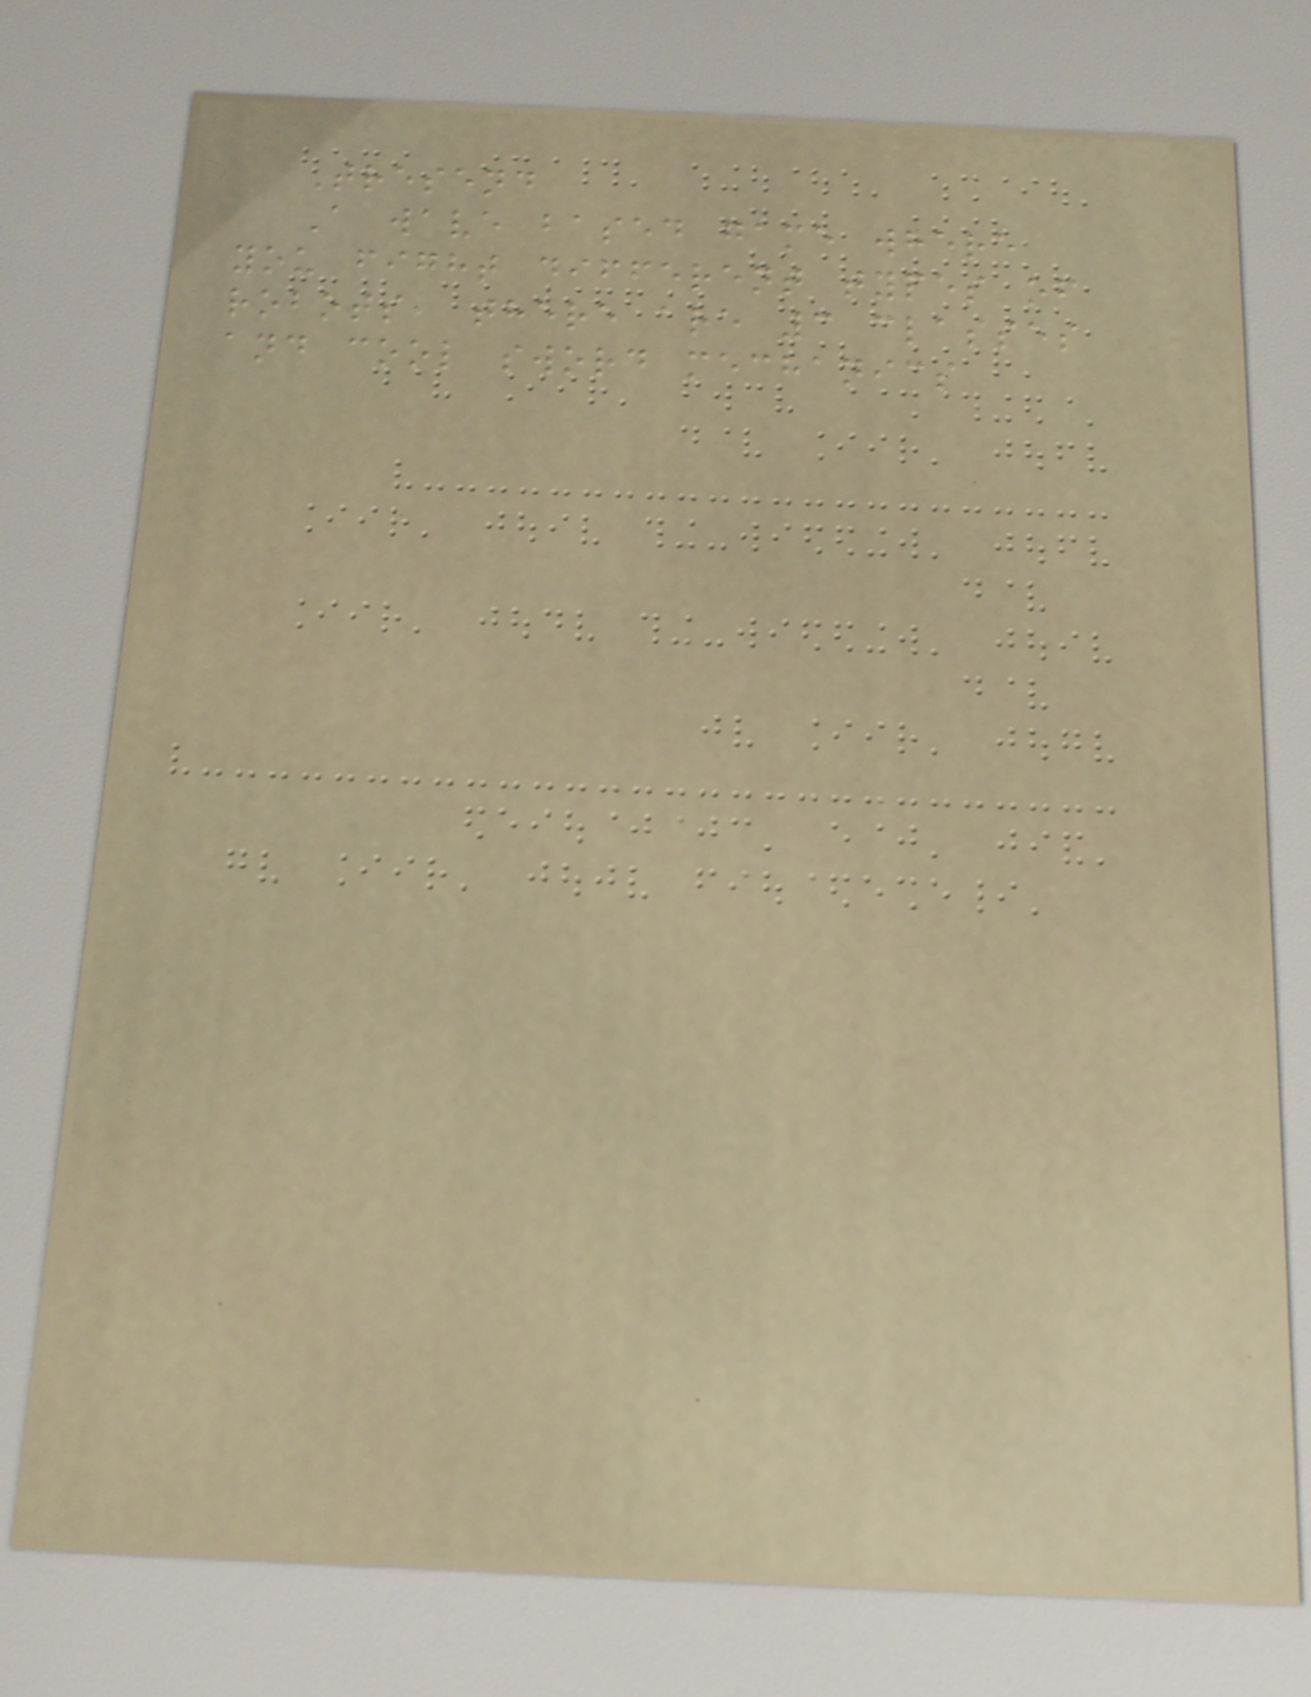Tresend
A wave based game where
you fight different types of
robots, there are 3 classes
and cool sword mechanics
